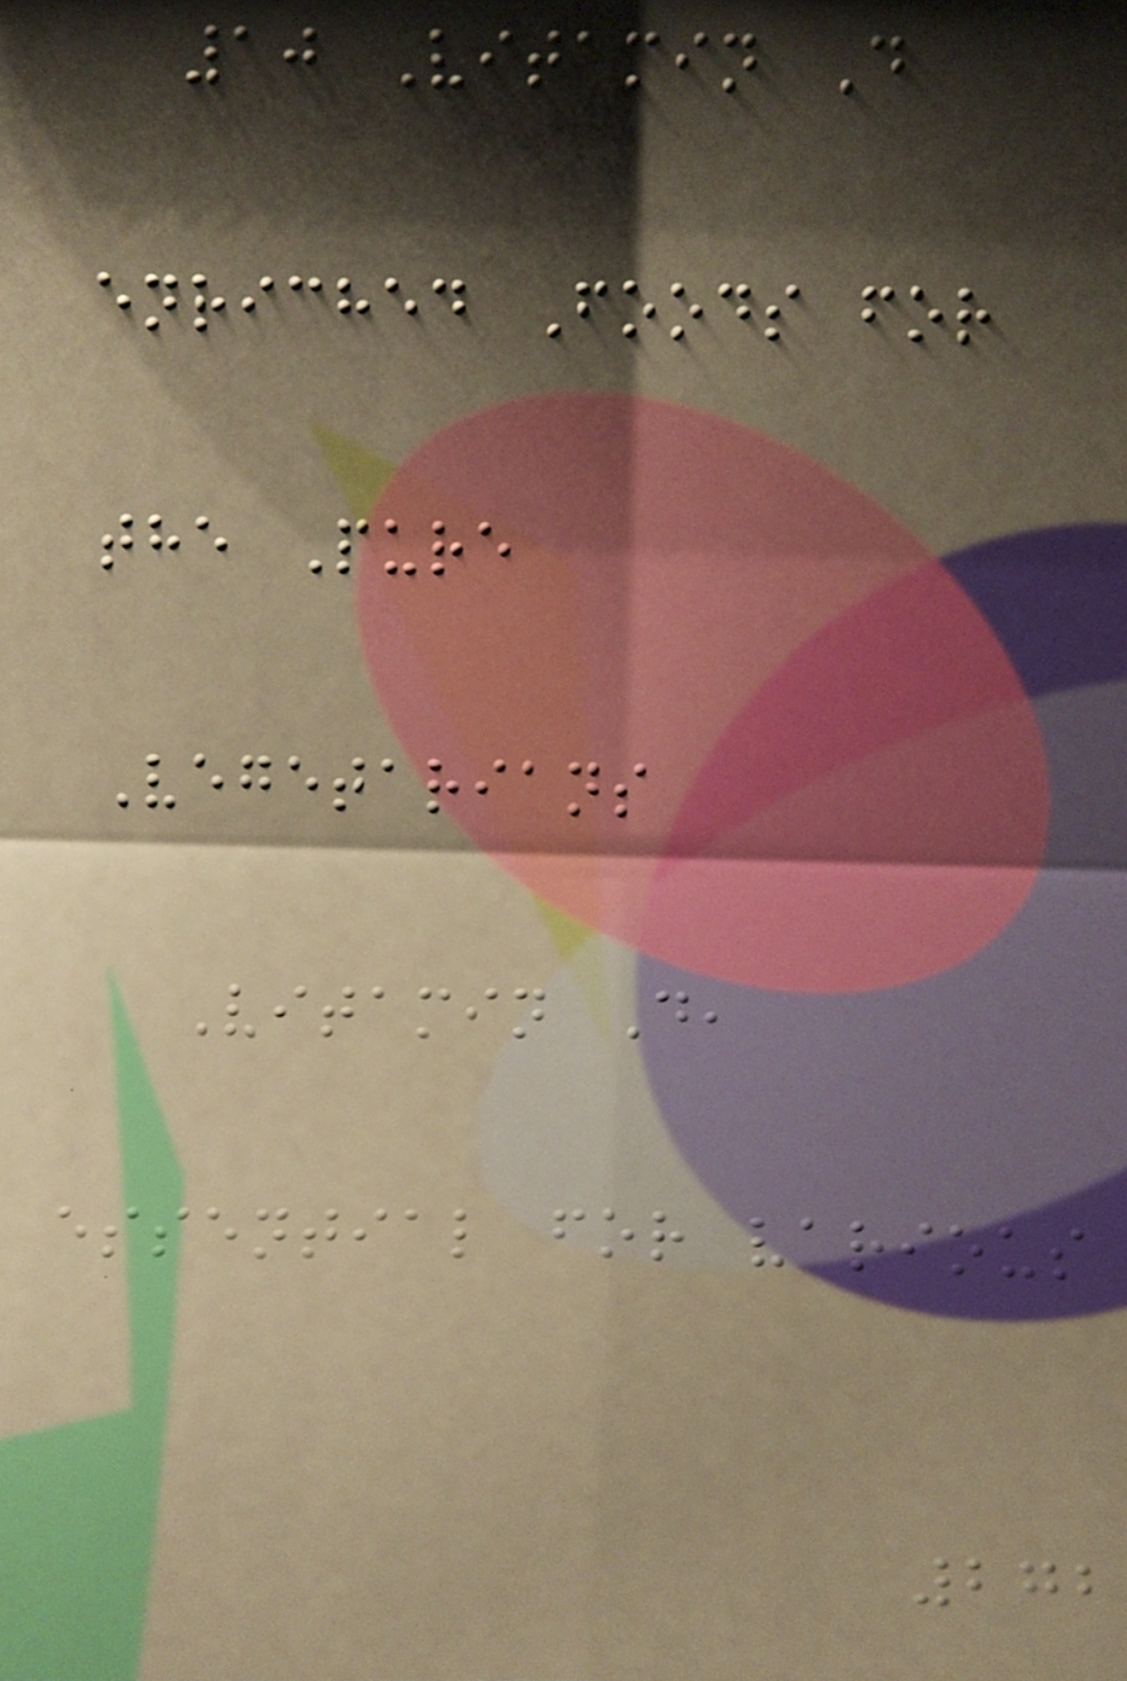10 Vitamin D
enriched Foods for
the Pure
Vegetarians
Vitamin D,
essential for various
272
